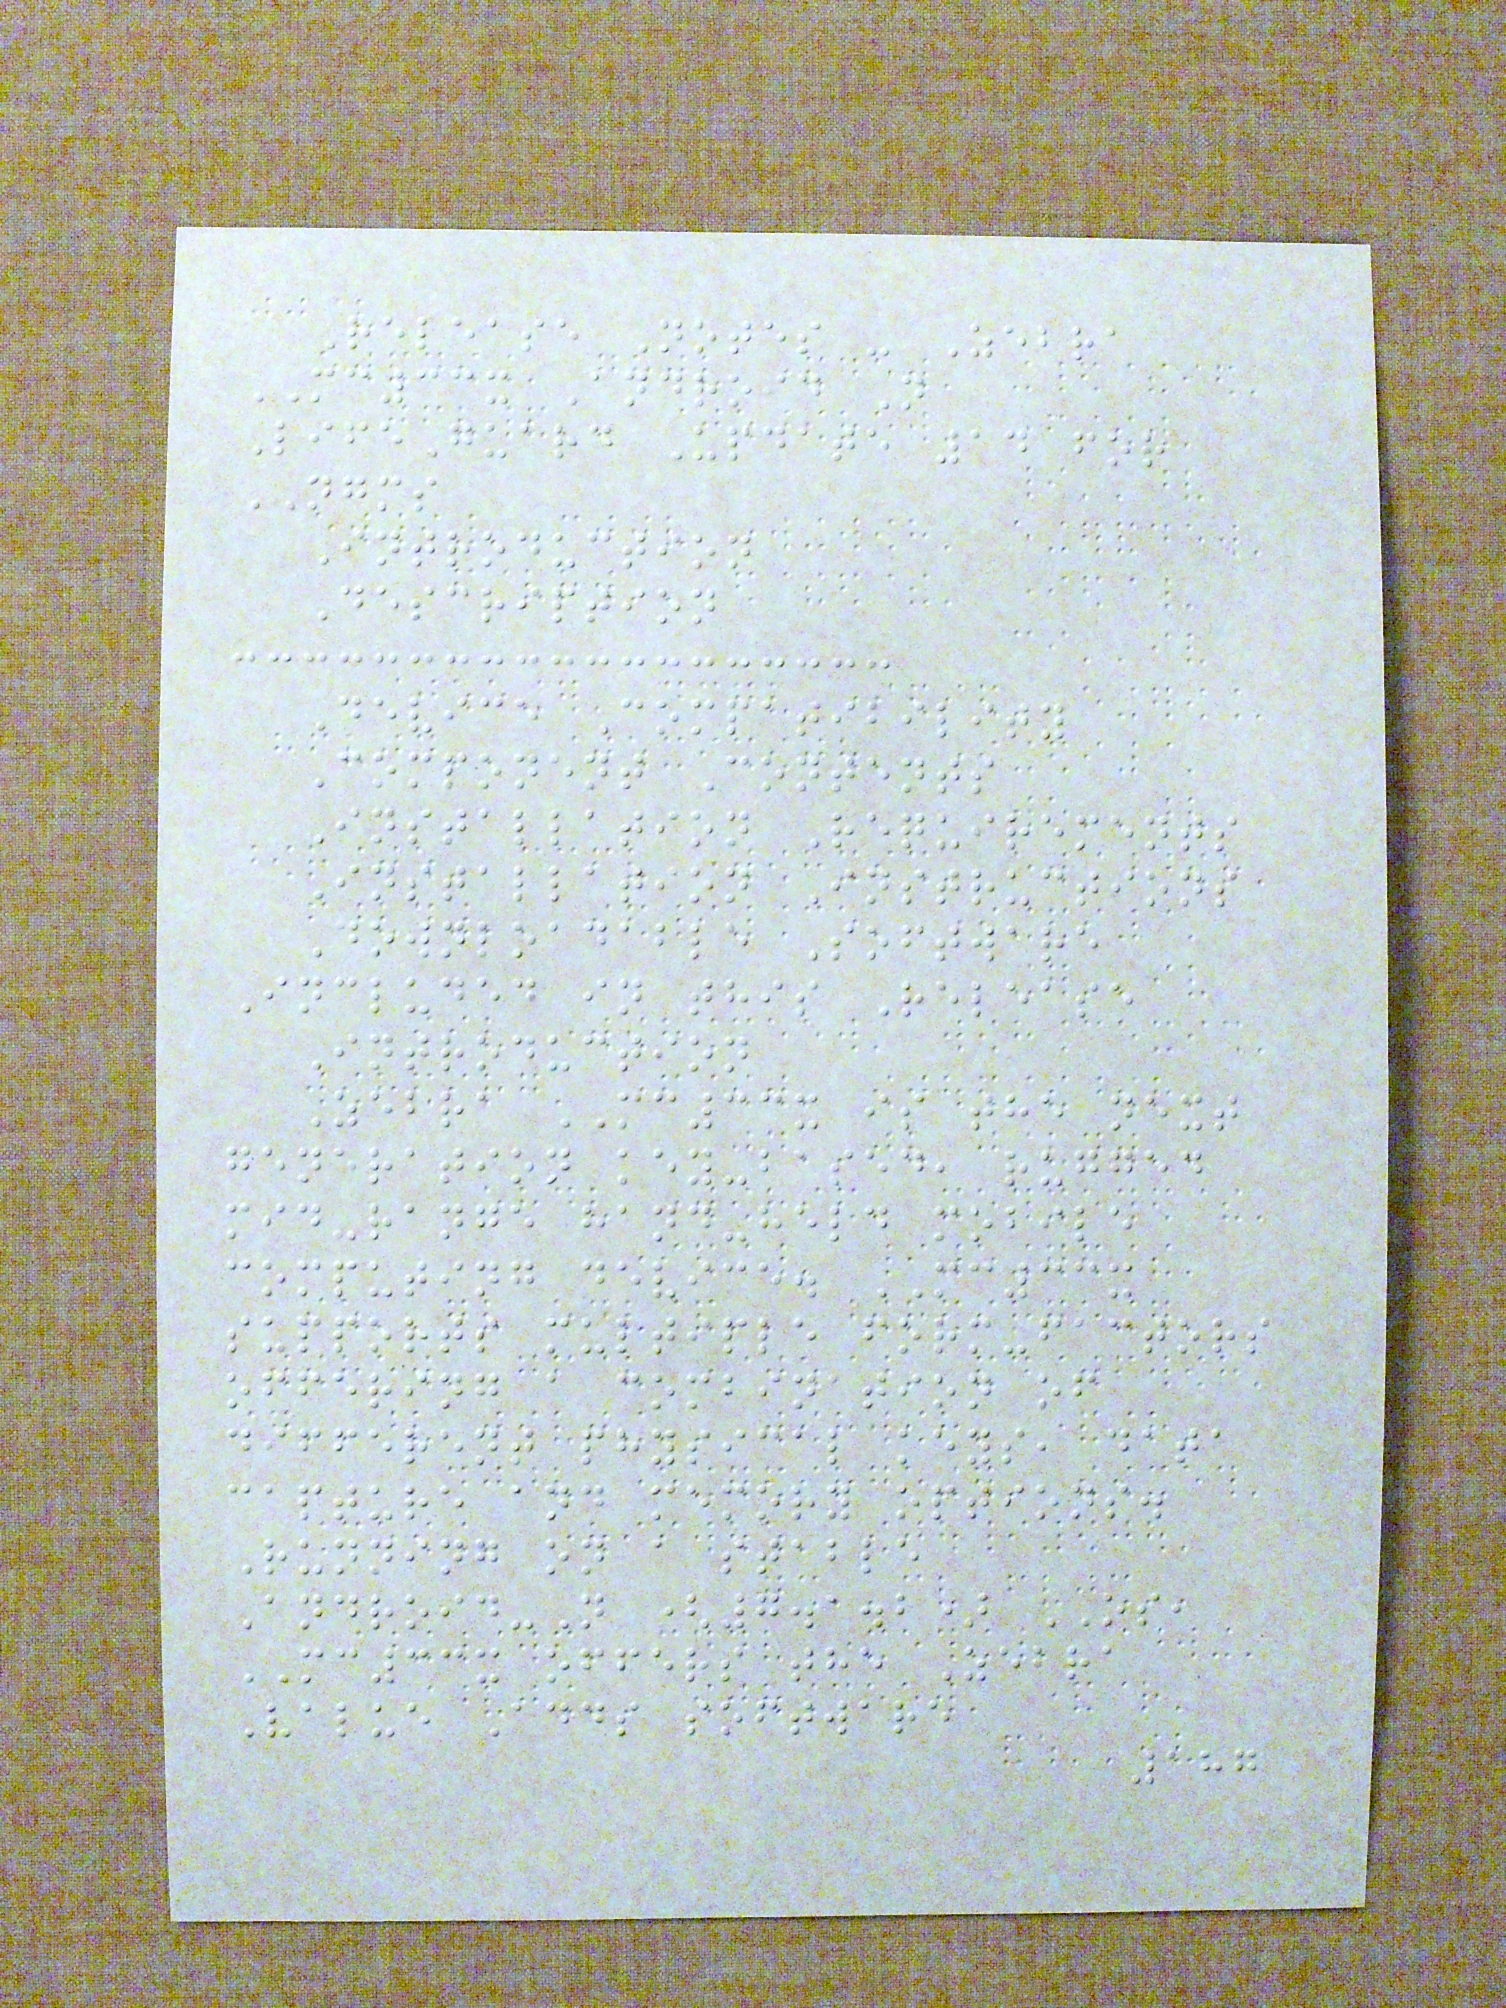Release Notes - Zebra
MC33x Android N
LifeGuard Update 14 for
NGMS
Introduction
Description
Device Compatibility
Component Contents
Installation Requirements
Installation Instructions
Downloadable Software
Included in this Release
Introduction
Zebra MC33x is the next
generation key-based, rugged
mid-range hand-held mobile
computing device. MC33x
supports multiple form-factors
offering a combination of
different physical keys, data
capture and memory options.
Running on a stable
Android-N (7.1.2) OS,
MC33x offers the Zebra
Value Adds software
187
